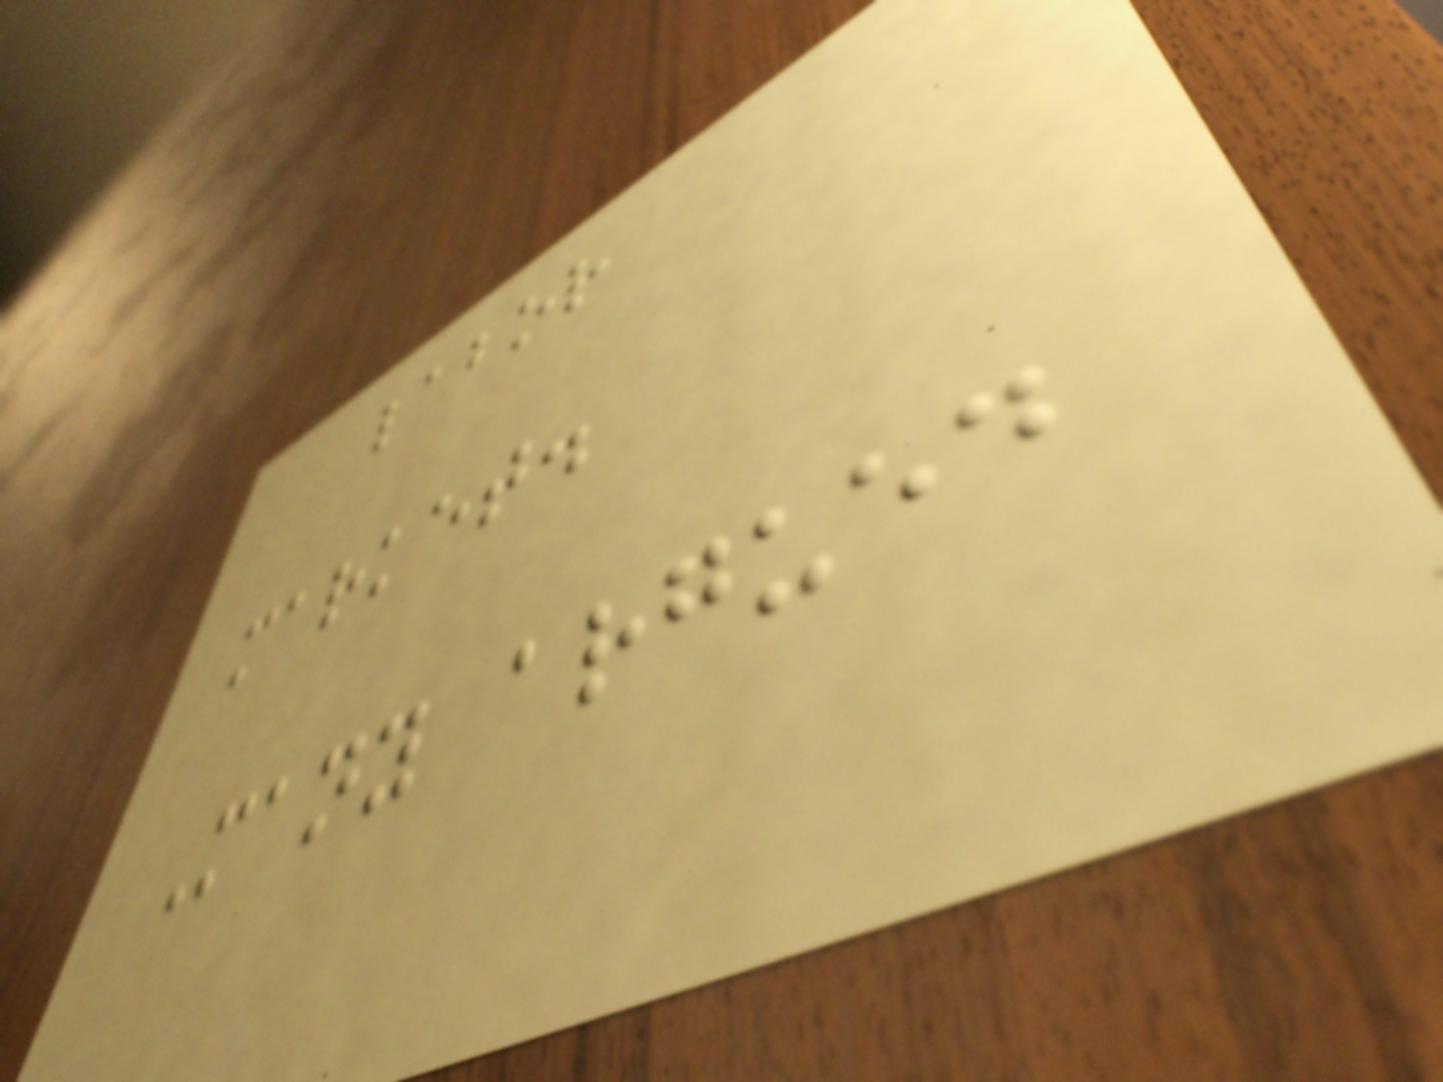labor
market.
Many argued
